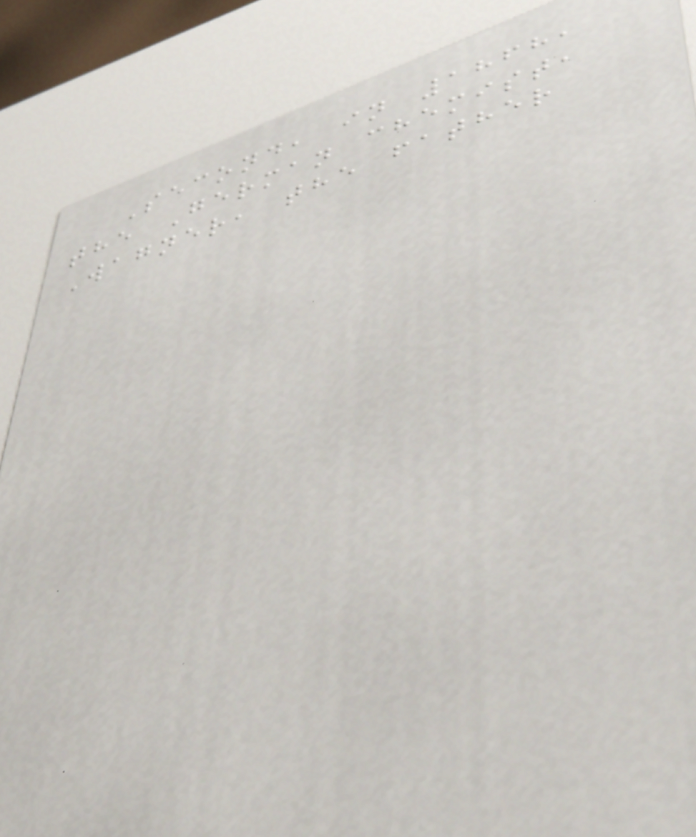Second, in 1868,
the German chemist,
Wagner, the father
